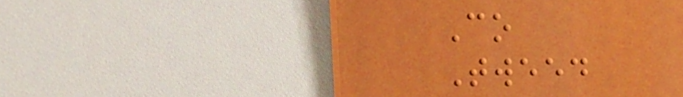Co
Tweed
